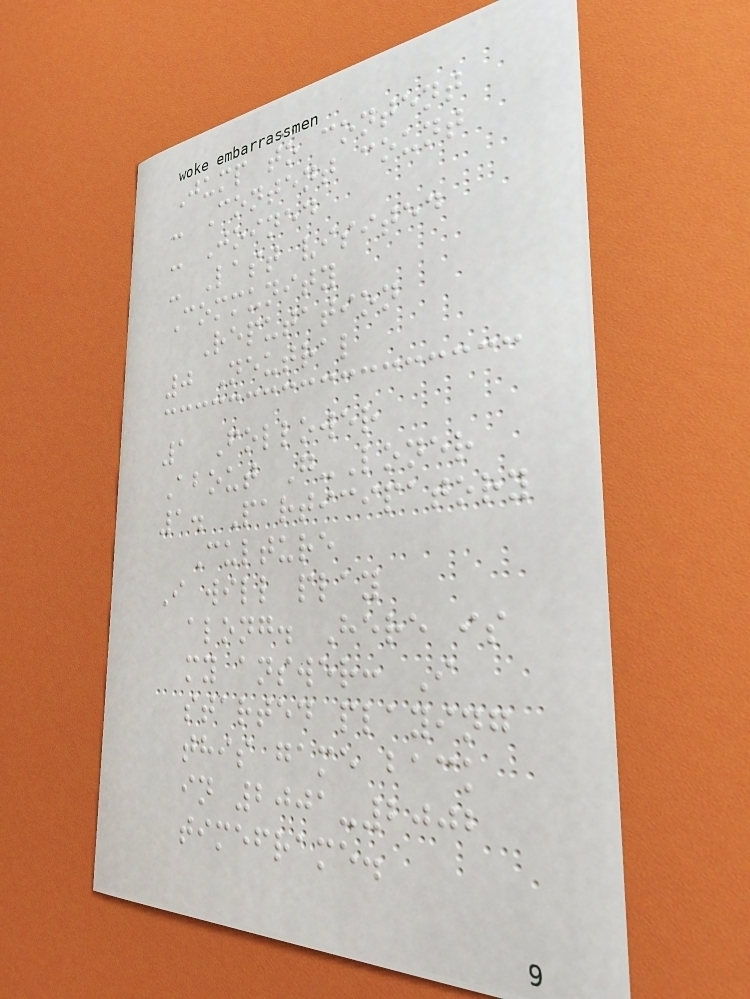Jump to content
- Content count
- Joined
- Last visited
Community
Reputation
0 Neutral
1 Follower
About G-Loner
1. Participatory
Culture
I will play
along. Here is
my answer: I
started playing
this game back
in 2001-2002
timeframe.
